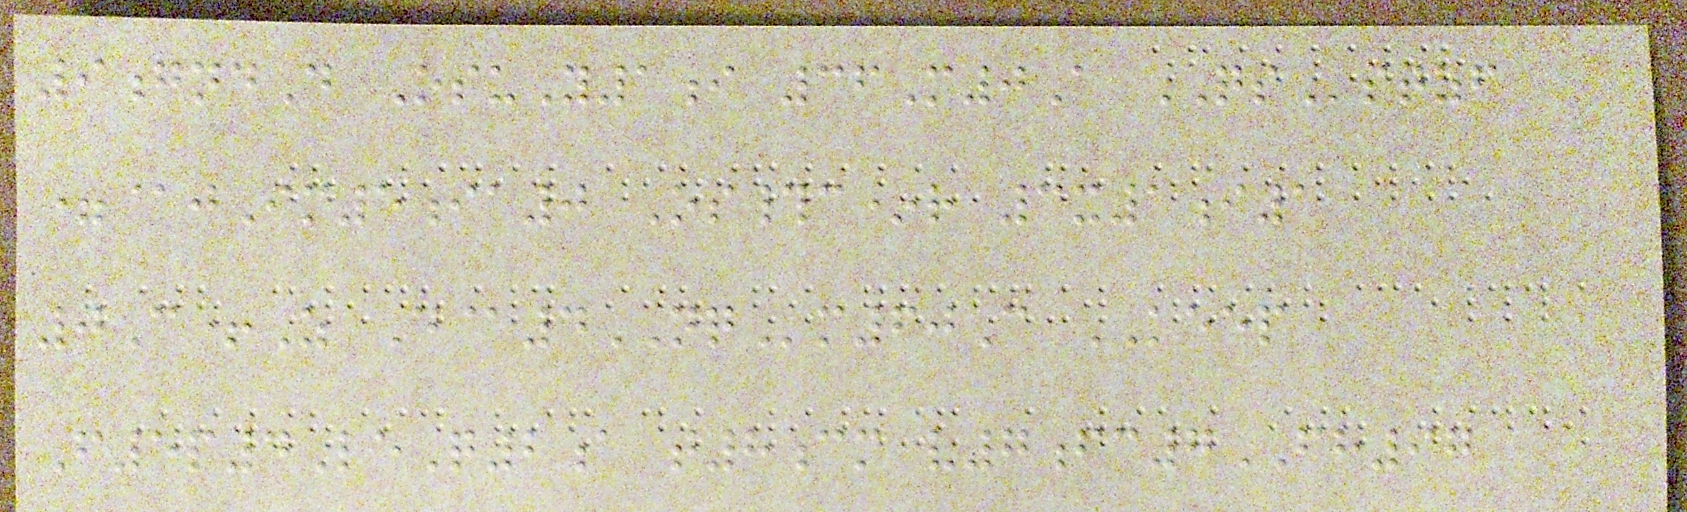9gndD OsuY1i 36M0A QSstzf
=@jIm5ia0 Os#c*r 3x1i1
0C+Z D@4NQm60C KEEP
F5p4LeQ2a t8cm v7fc7FH97
